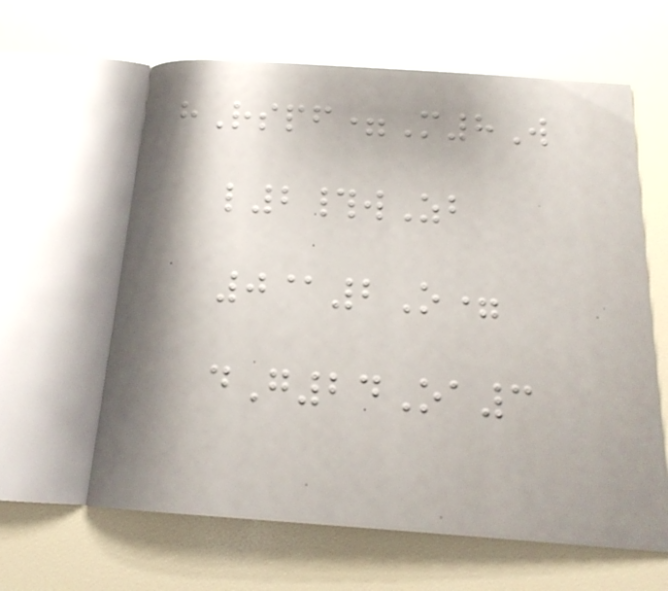hRspf=M8W
l2#wZb
0@2O=
dG24Oa3
